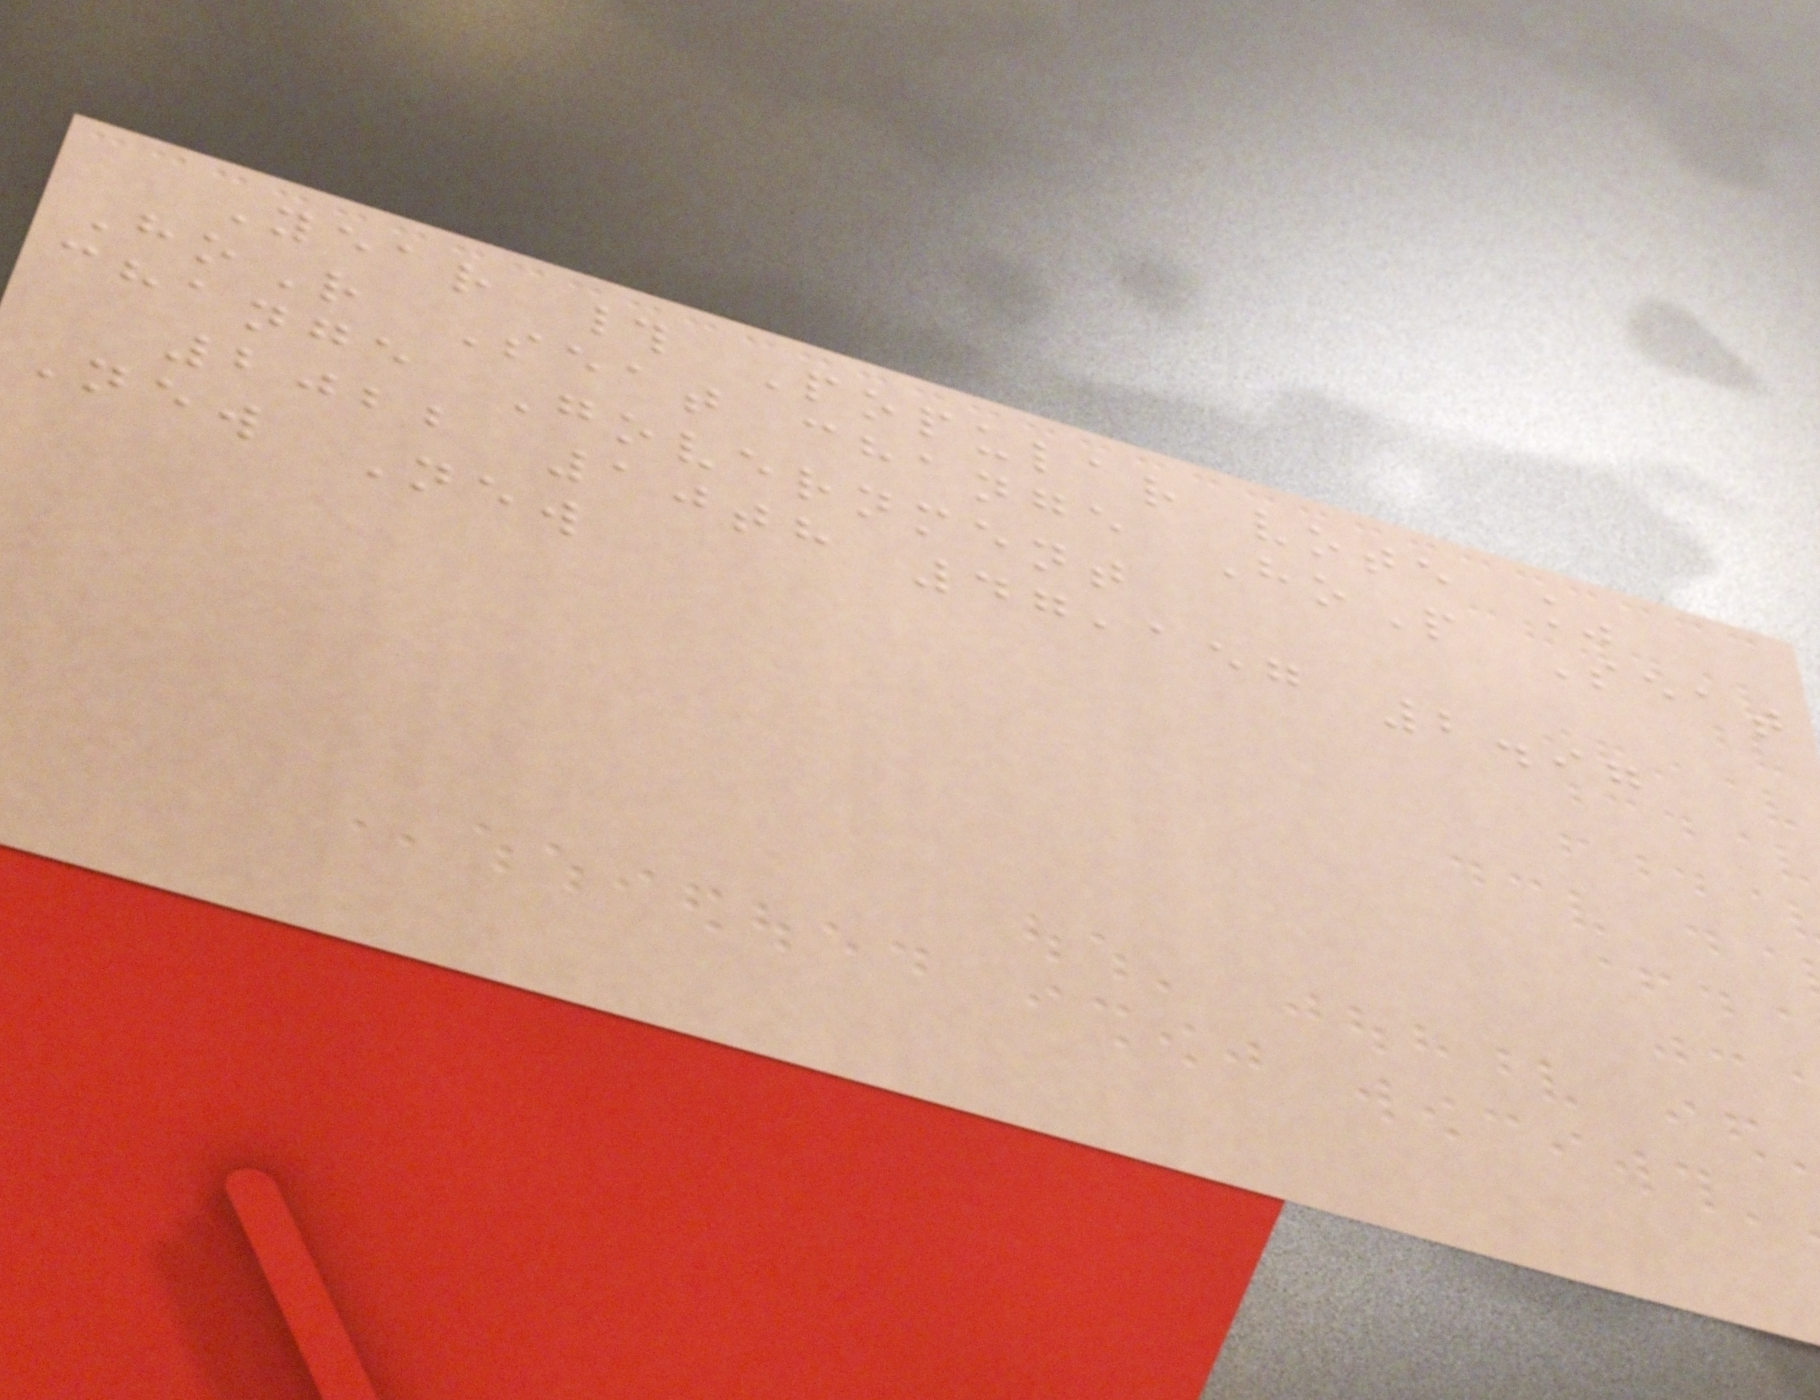Year # Popular vote %
HoR Seat change HoP Seat
change Government
2022 10th 47,157 2.97
New New
